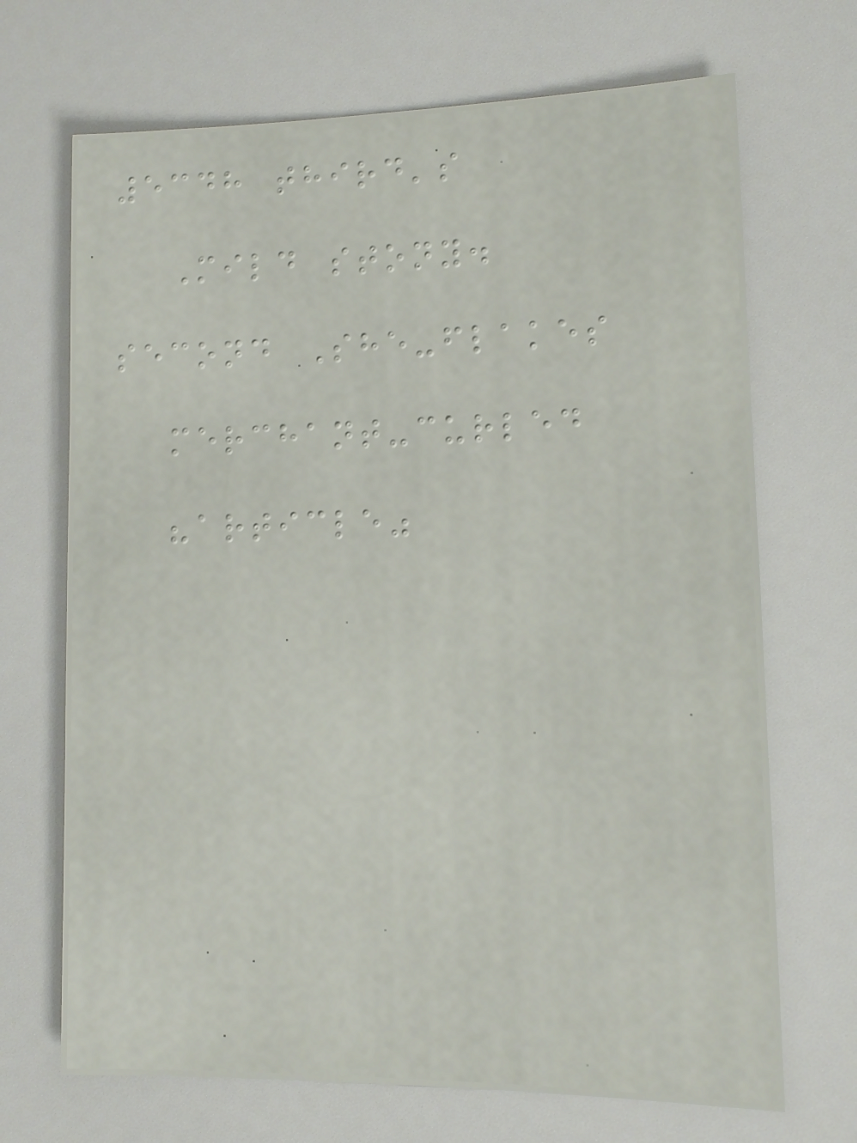5348 third's
Mild stony.
second She-flakes
merchant-curled
"article"
